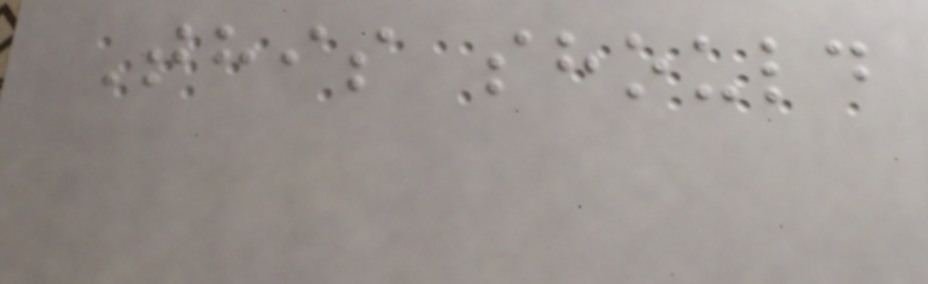This should
